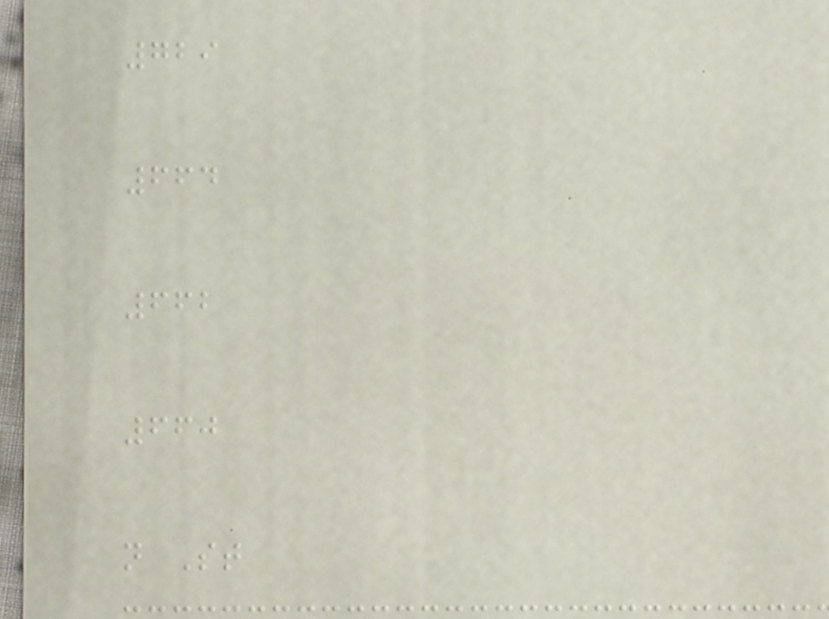729
664
662
660
n St
